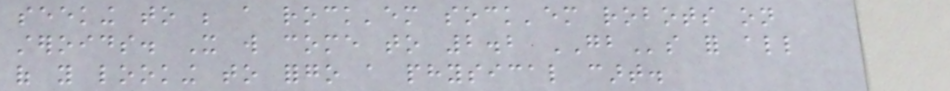seeking to be a rock'em sock'em robots on
steroids. It will come to 2.2 GBs for all
of you looking to forgo a physical cart.
